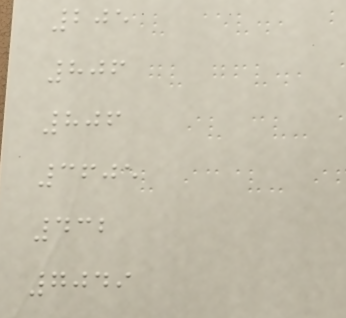205
806
806
3605
432
7049
